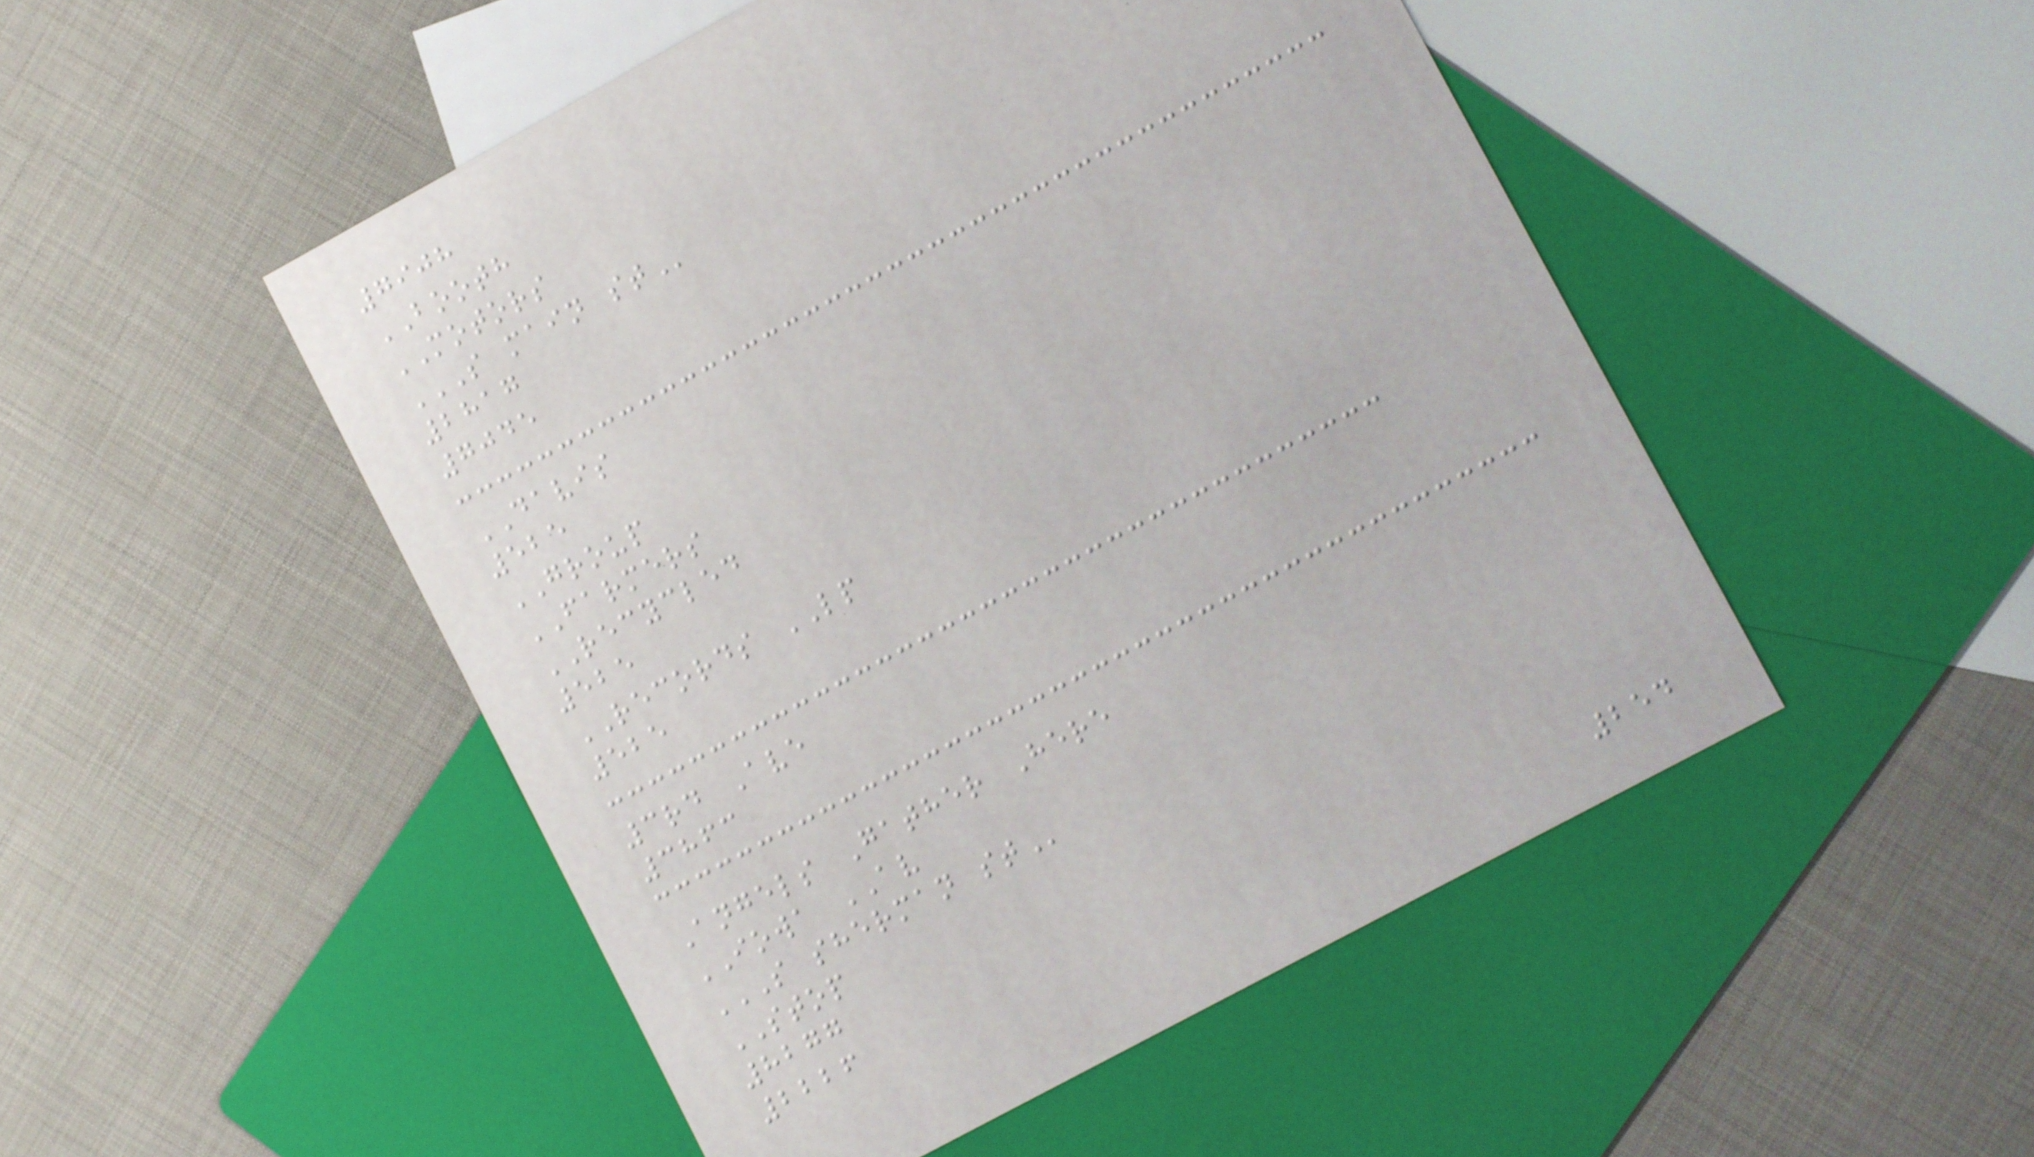7908
BOOTH
MOTORS
S MAIN ST
2817
7045
DAVIS
525
GROUP
FARMERS
RECYCLED
525
RECORDS LP
525
3rd Ave
3863
Angels Gather Here
IOWA AV
S SHERMAN ST
STOP
8277
2226
254
